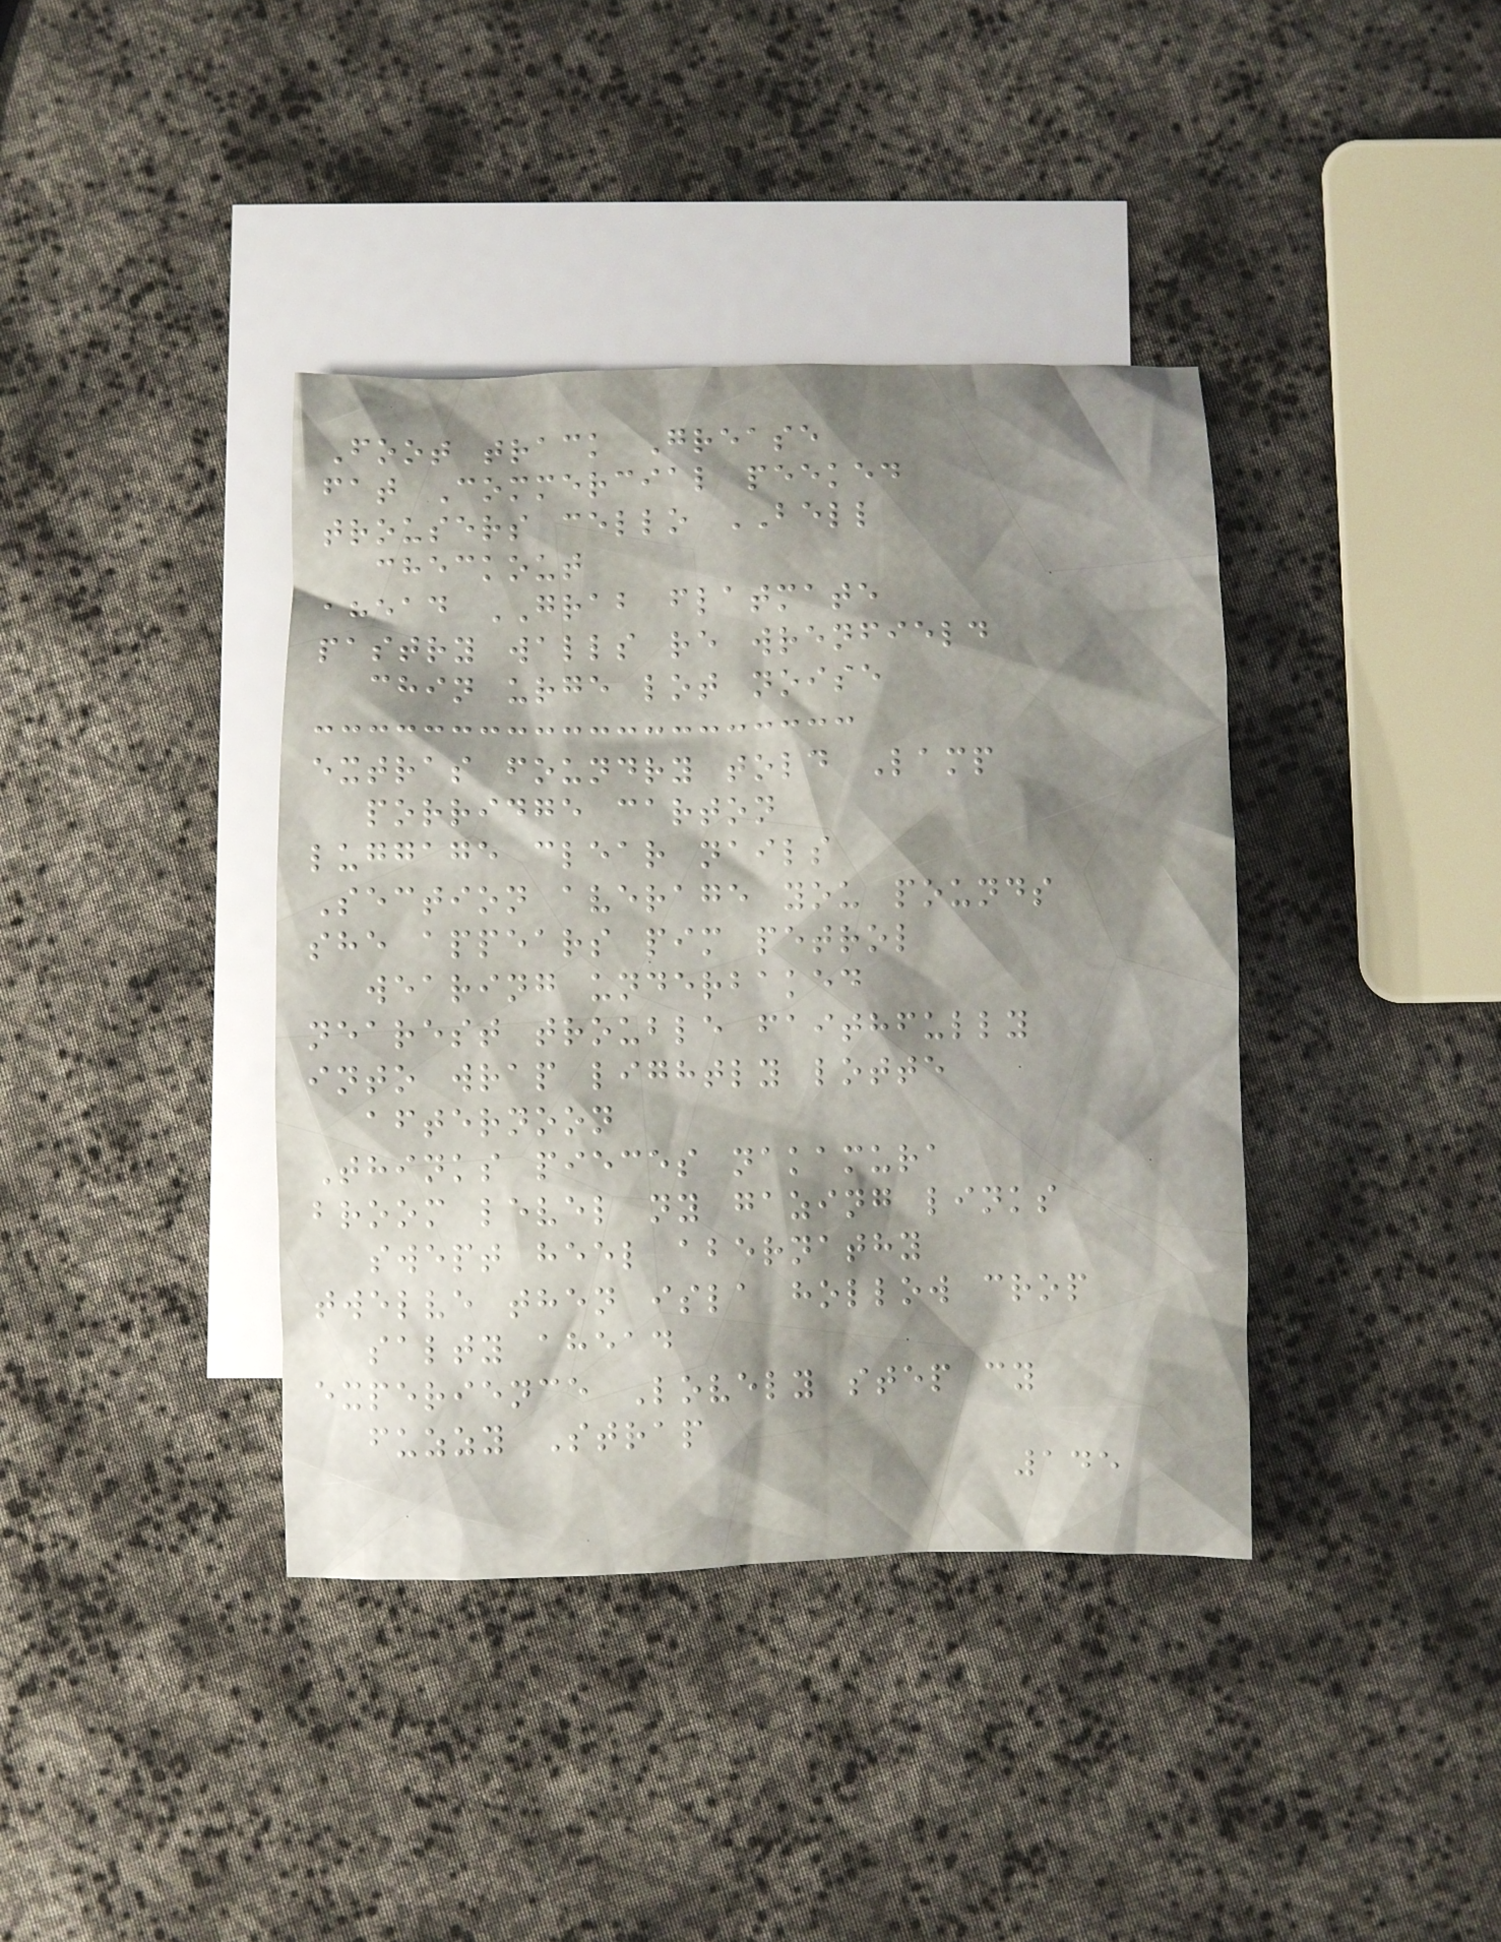Foot track Grease
fat Commercial peeked
trousers cello BELL
checkout
ahead GRAB flatmate
pastry walls re wrenfield
chin urge lot noise
extras foundry told Lamp
porridge carton
luggage clear nails
Section average you pounds
she appears pim petrol
wearing underbaked
nearest trouble faithfully
into wrap lightly lotte
afternoon
Thinks pieces nakamura
broom level ny gazing links
swept heel abernathy
twelve then isla hollow crop
salty ahead
experience Lovely step cy
fuzzy Strap
145
